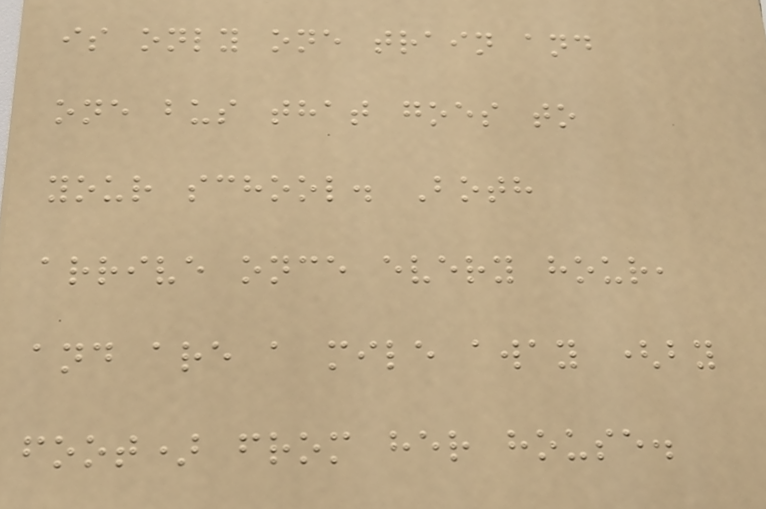is only one train and
one bus that goes to
your school. Both
arrive once every hour,
and are a mile away (by
foot) from her house.
